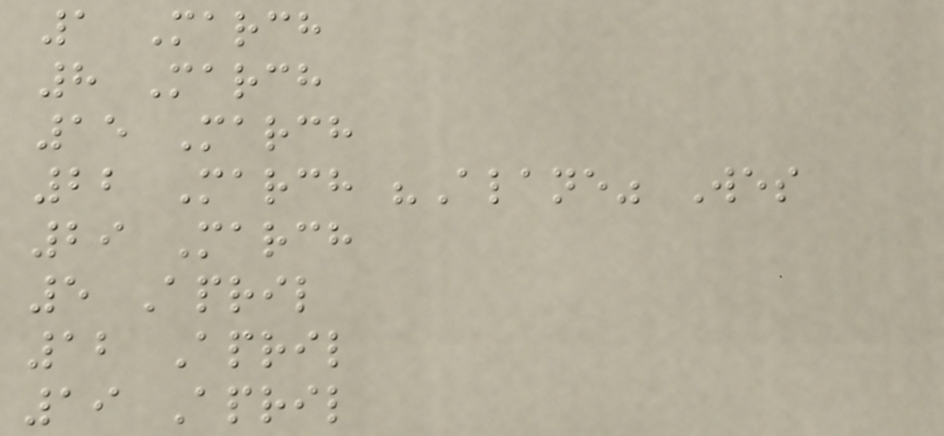1 March
8 March
15 March
22 March "Alane" Wes
29 March
5 April
12 April
19 April
